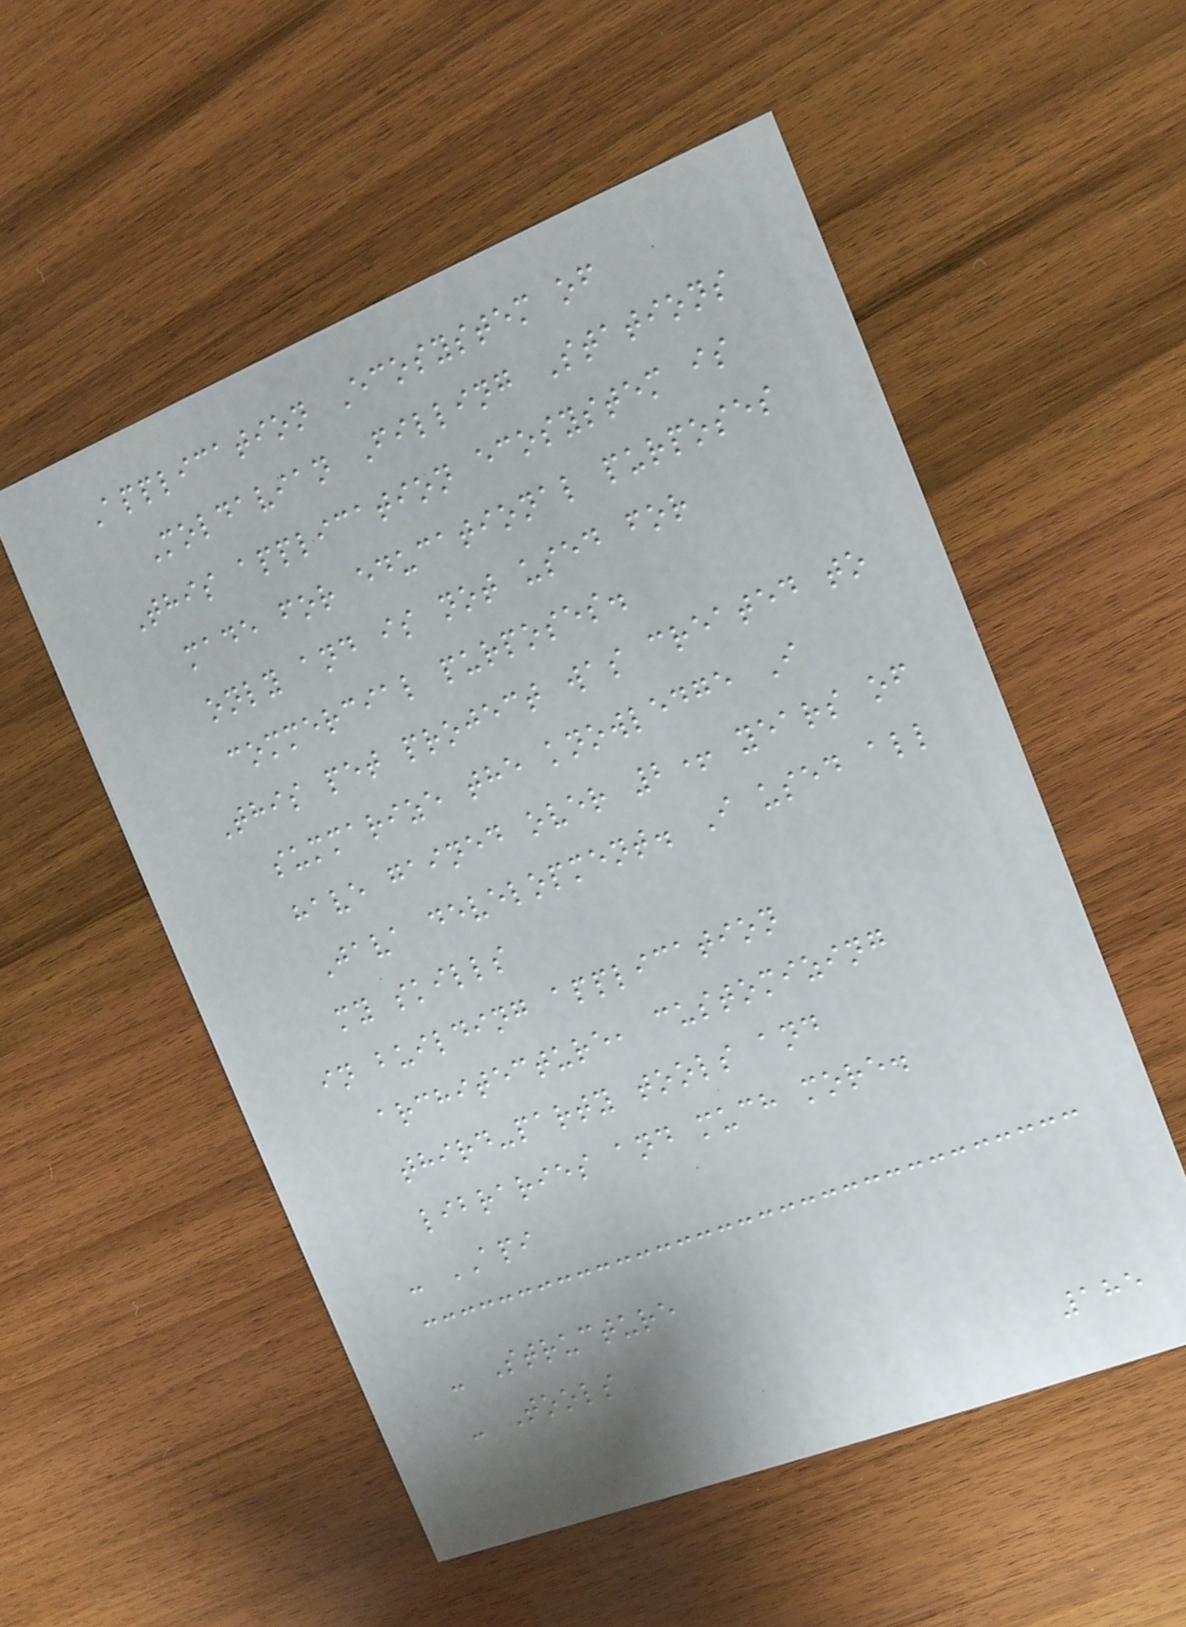Application Ecosystem of
Moldavian Filling Stations
This application ecosystem is
made for educational purposes
only and is not used for
commercial purposes.
This pet project was created to
summarize the knowledge I
have gained over 2+ years of
Java development. I used all
my skills
in building application
architecture, customizing
third-party tools and
libraries and much more.
- API
- Structure
- Tools
185
